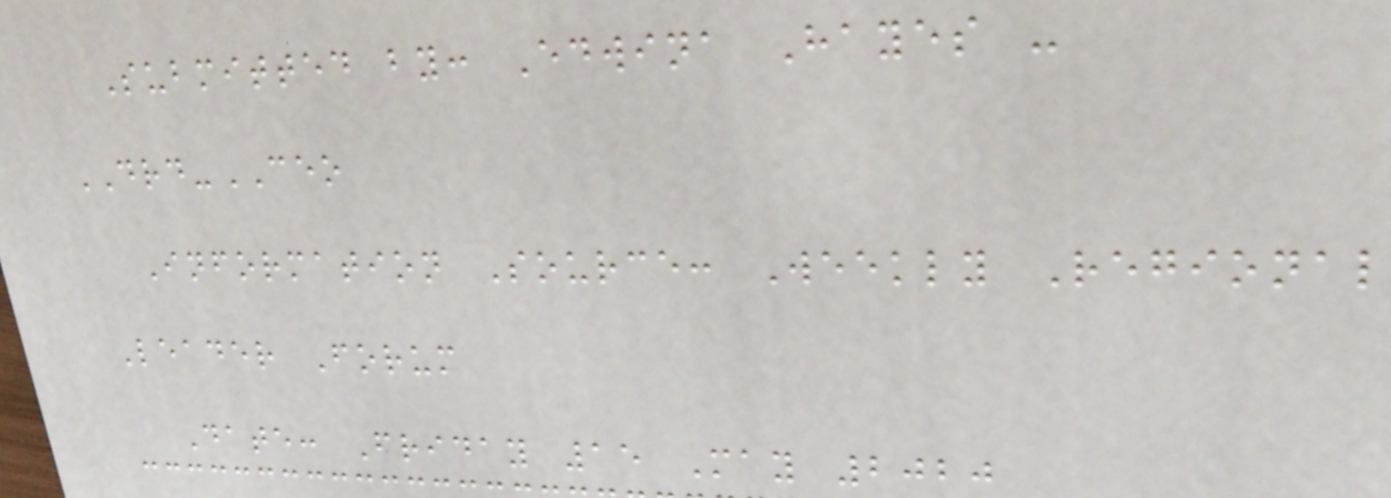Submitted by: Edwina Hayes -
DRD-CEO
Information Source: Weekly Regional
Leader Forum
Date: Friday 15 May 2020
